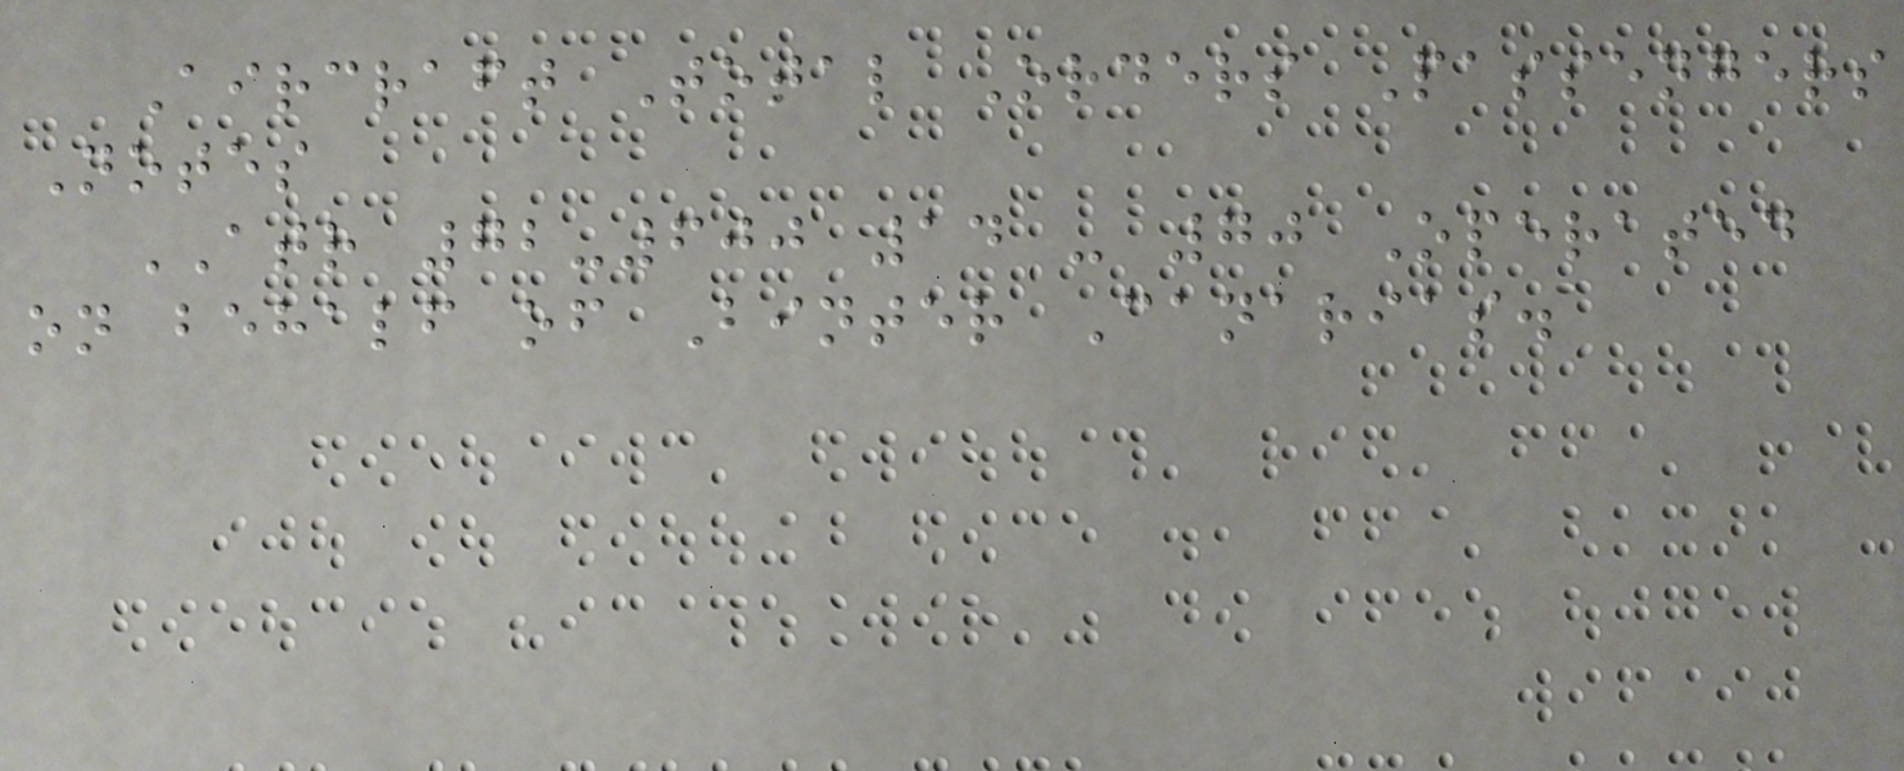Aircraft Total Orders Passengers
Notes
ATR 72-600 14 - 70 Operated
on behalf of Binter Canarias.
